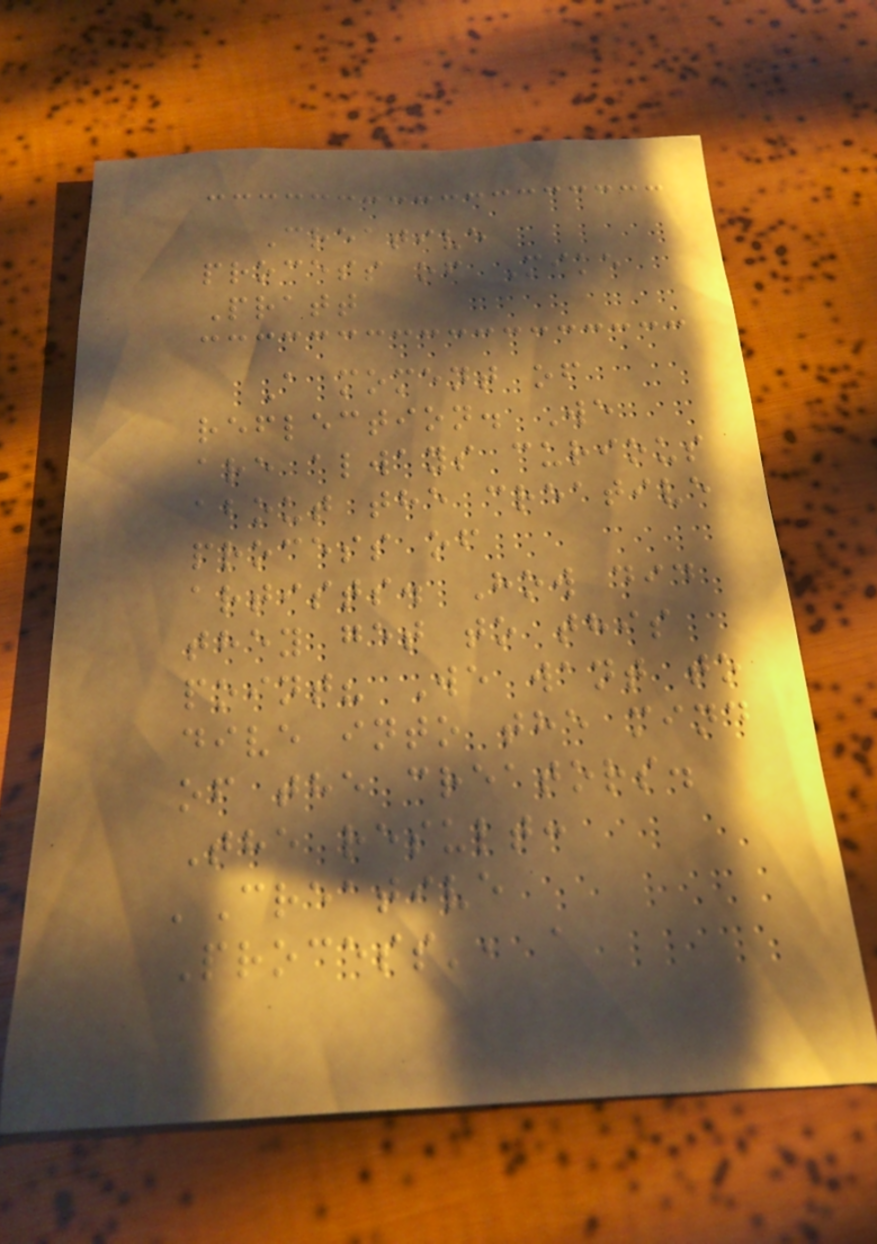Creative
process of Mike
Pratt
A moment of
reflection. We
are always curious
about the creative
process of
artists. How did
they get to this
point? We want to
dive into the mind
of the creators.
The result:
'Creative
Process', a
